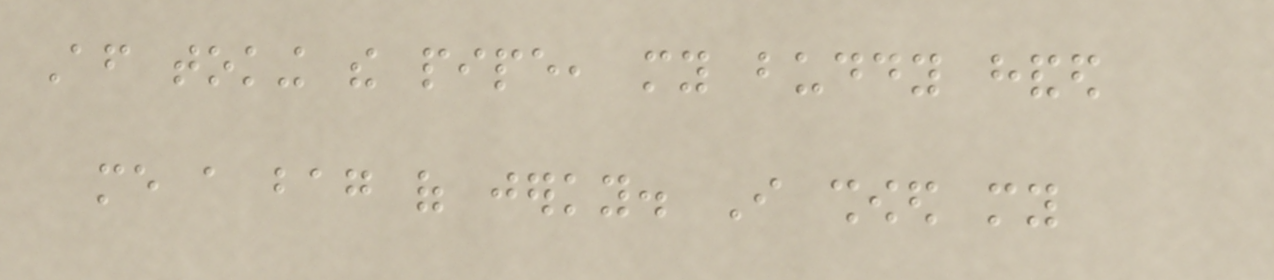After toking the pipe, my buddy handed
me a bag of jerky. I showed my
